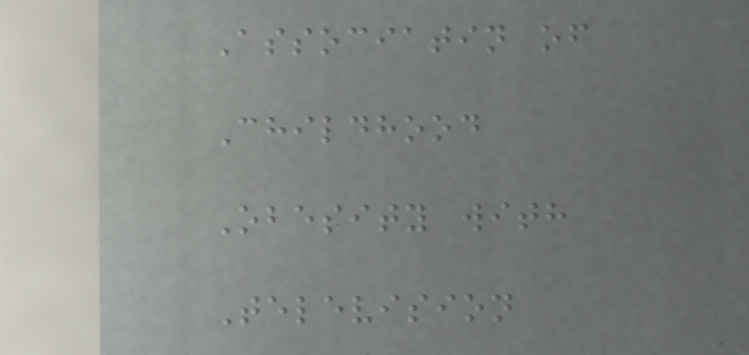Associatin of
Childhood
Obesity with
Television
